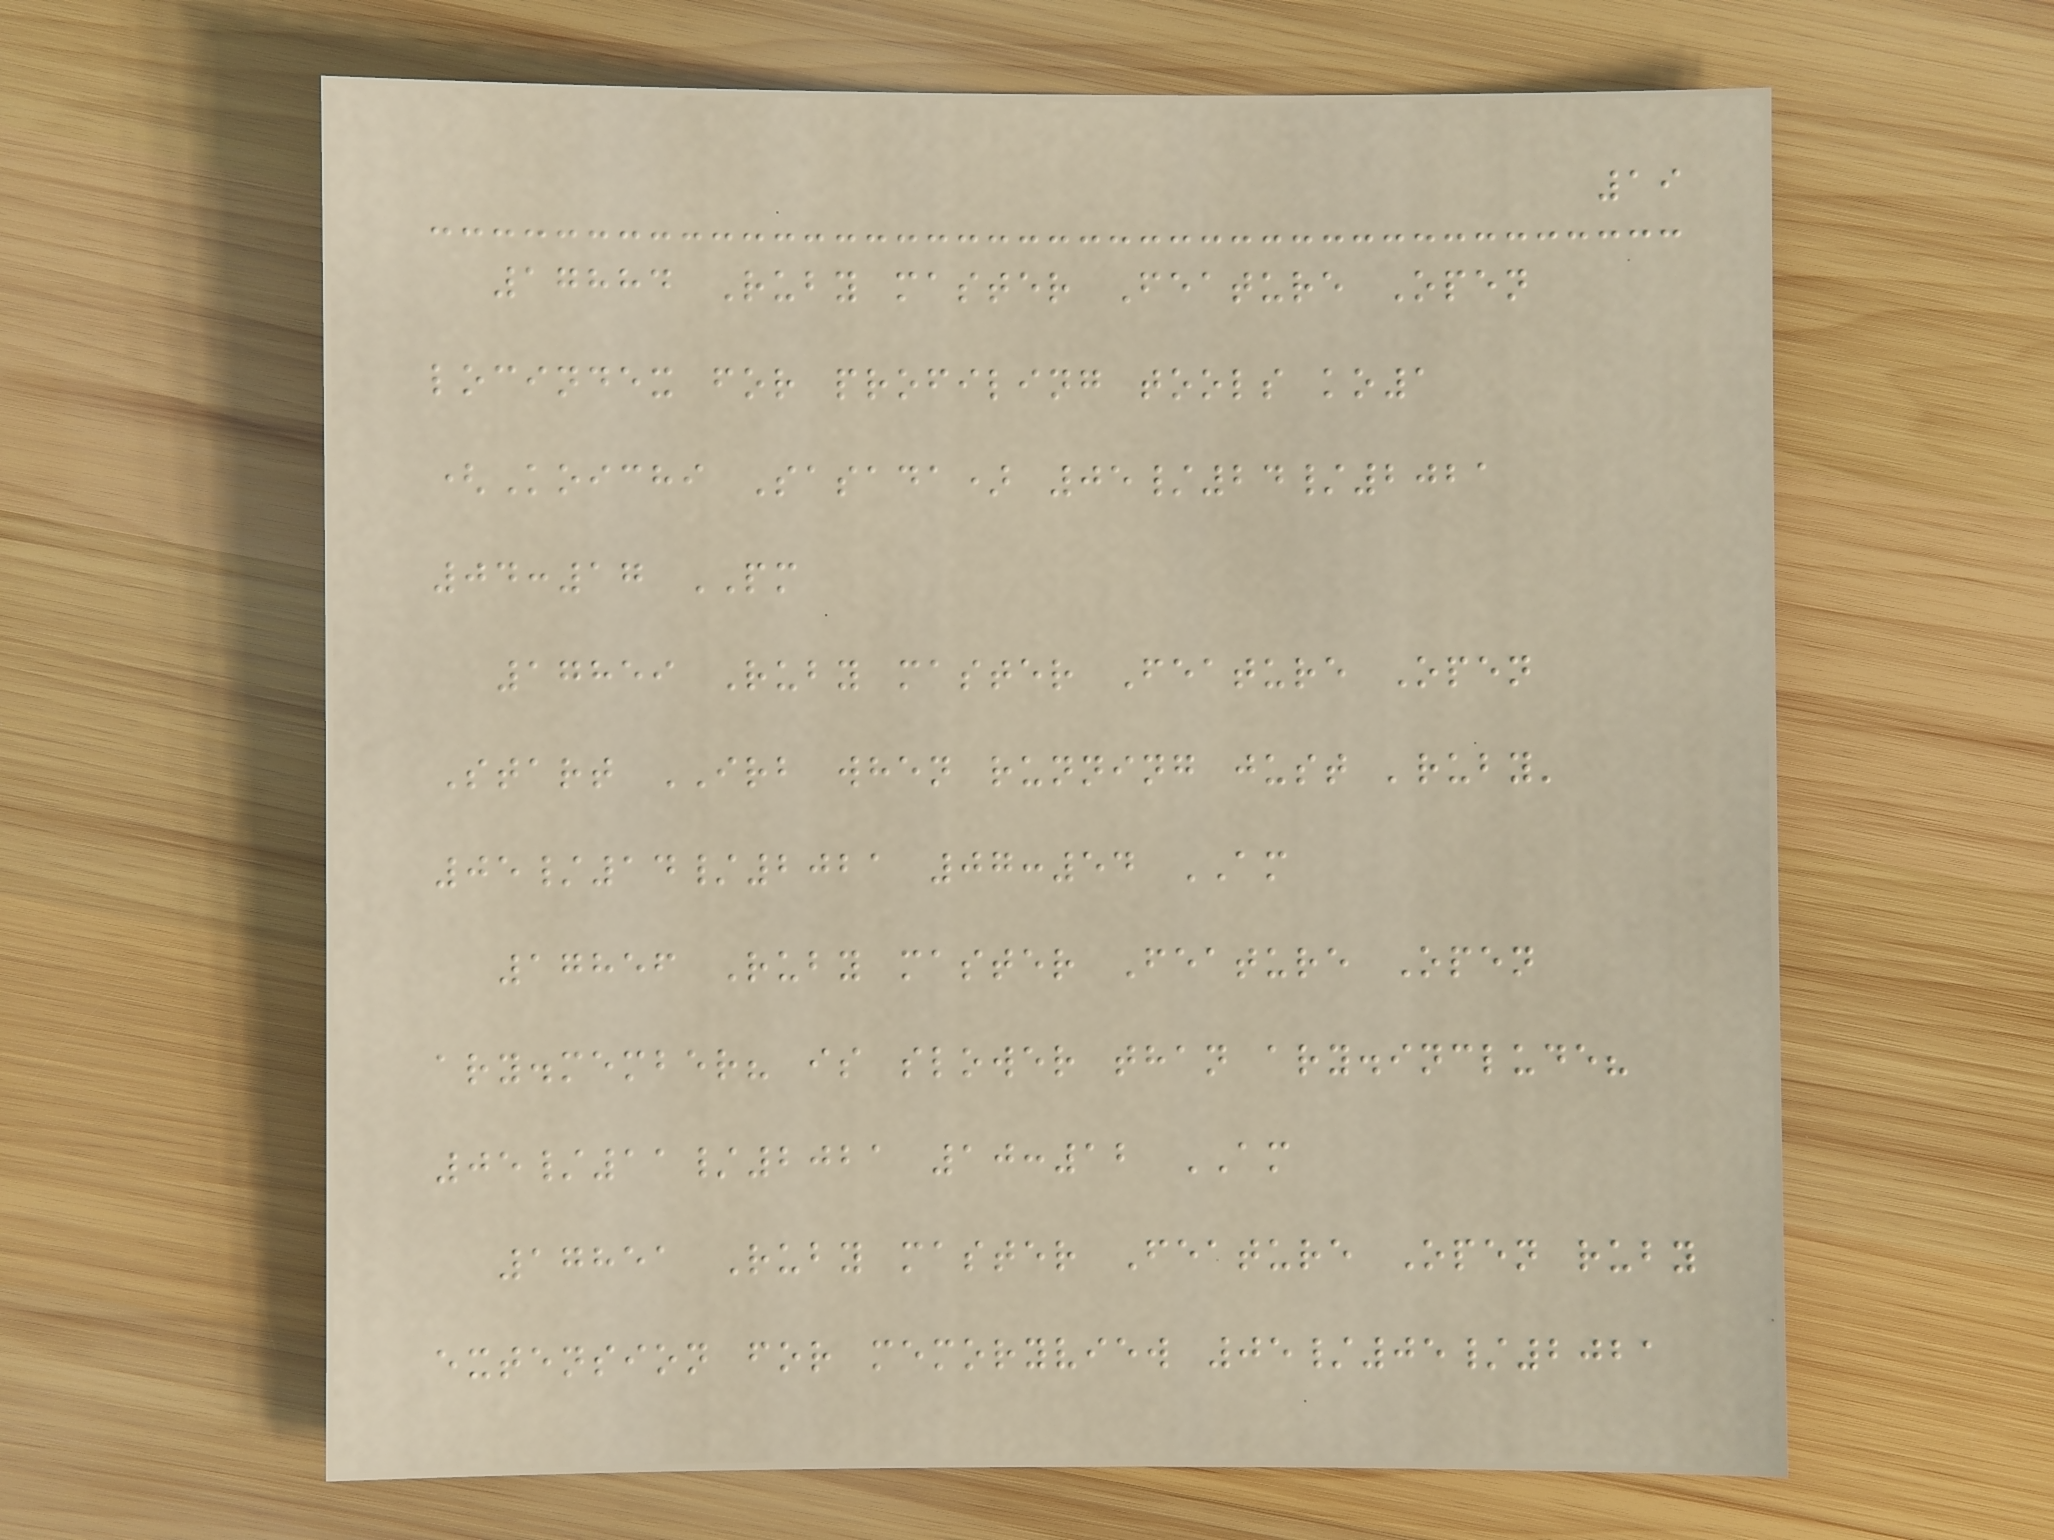19
17884 Ruby master Feature Open
locindex for profiling tools ko1
(Koichi Sasada) 05/24/2021
04:17 PM
17859 Ruby master Feature Open
Start IRB when running just 'ruby'
05/14/2021 07:54 AM
17856 Ruby master Feature Open
ary.member? is slower than ary.include?
05/11/2021 10:12 AM
17851 Ruby master Feature Open ruby
extension for memoryview 05/05/2021
